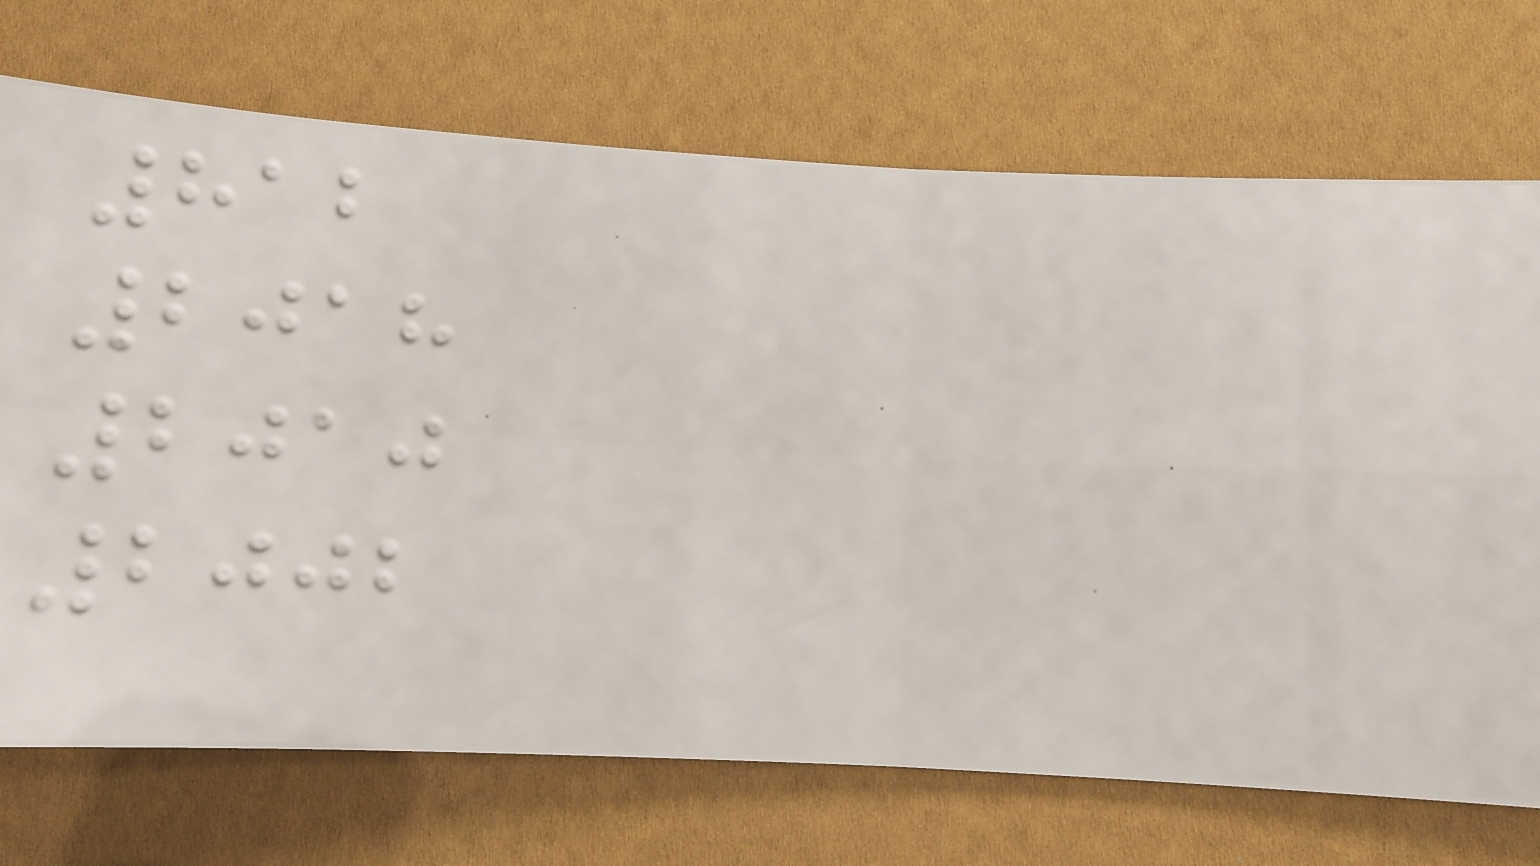812
2018
2010
2002
